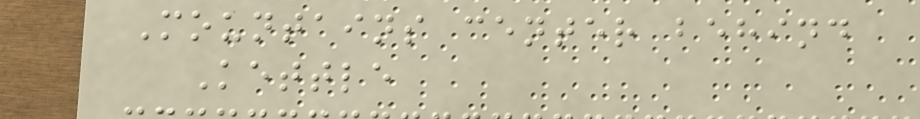Mountains center behind
Kettle
